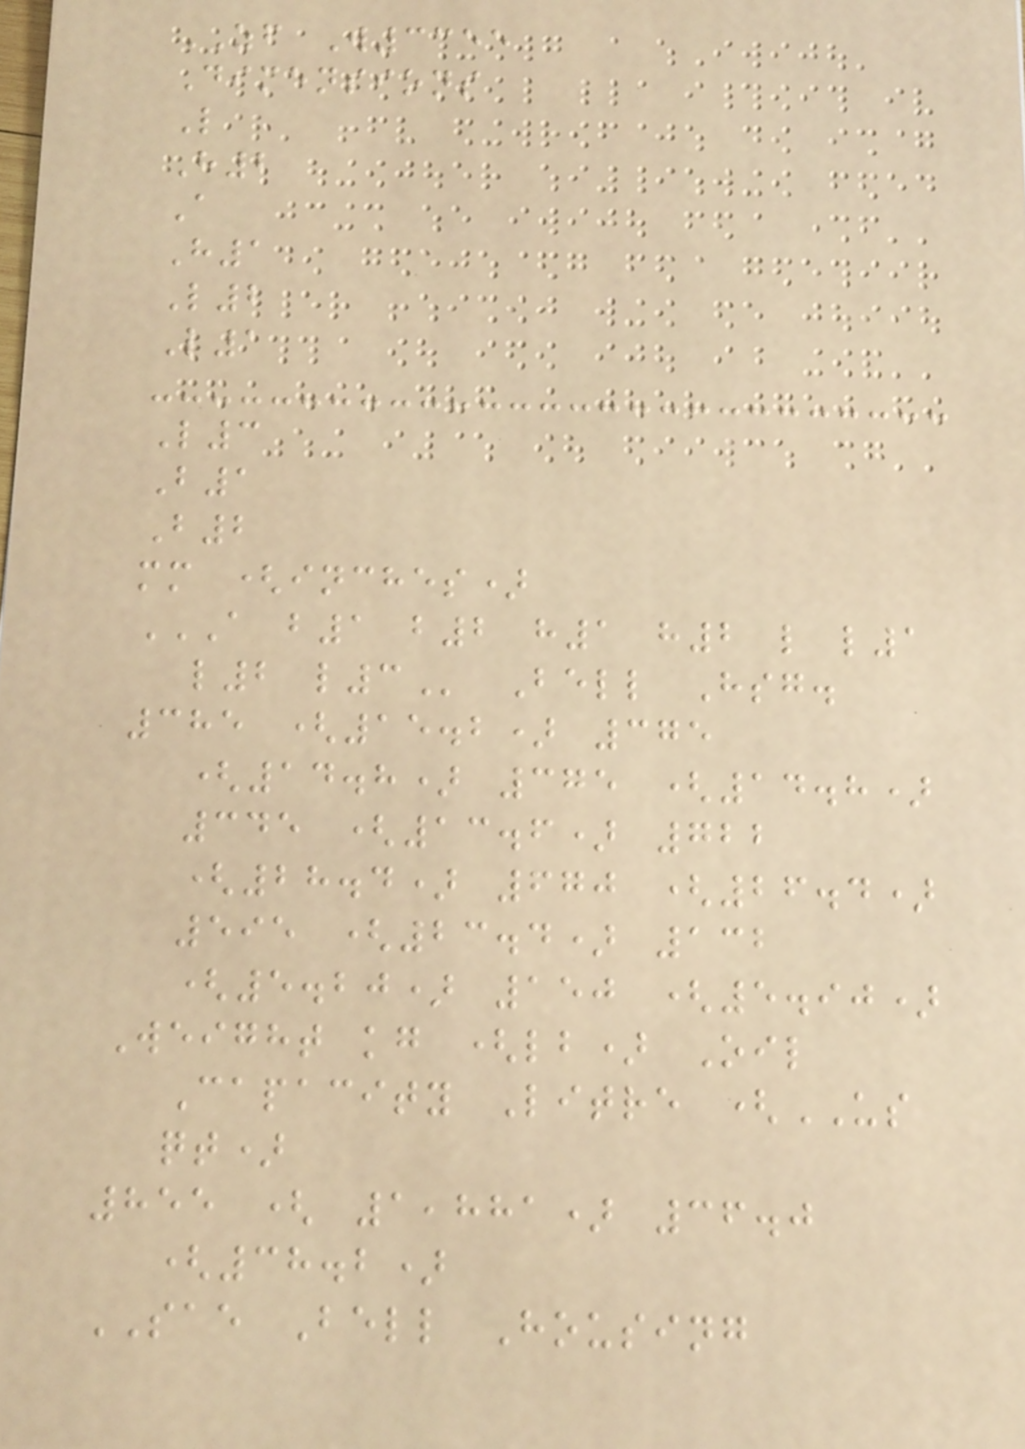ZF W3355
Dimensions
L
H2
A
H1
L2
L1
L3
B1
B2
mm (inches)
A B1 B2 H1 H2 L L1
L2 L3 Bell Hsg.
385 (15.2) 375
(14.8) 375 (14.8)
345 (13.6) 722
(28.4) 670 (26.4)
595 (23.4) 132
(5.20) 150 (5.90)
Weight kg (lb) Oil
Capacity Litre (US
qt)
855 ( 1,881) 36.0
(38.2)
SAE Bell Housing
